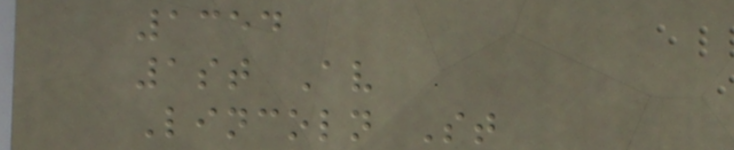1354
1st Av
Lincoln St
